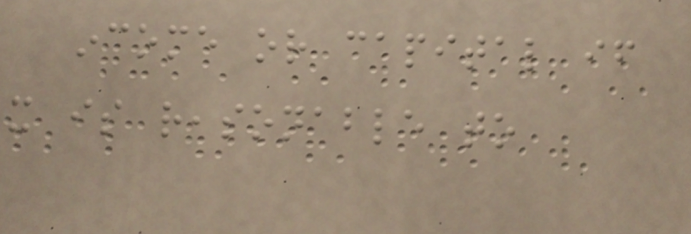income or capital if
it is reasonable to
